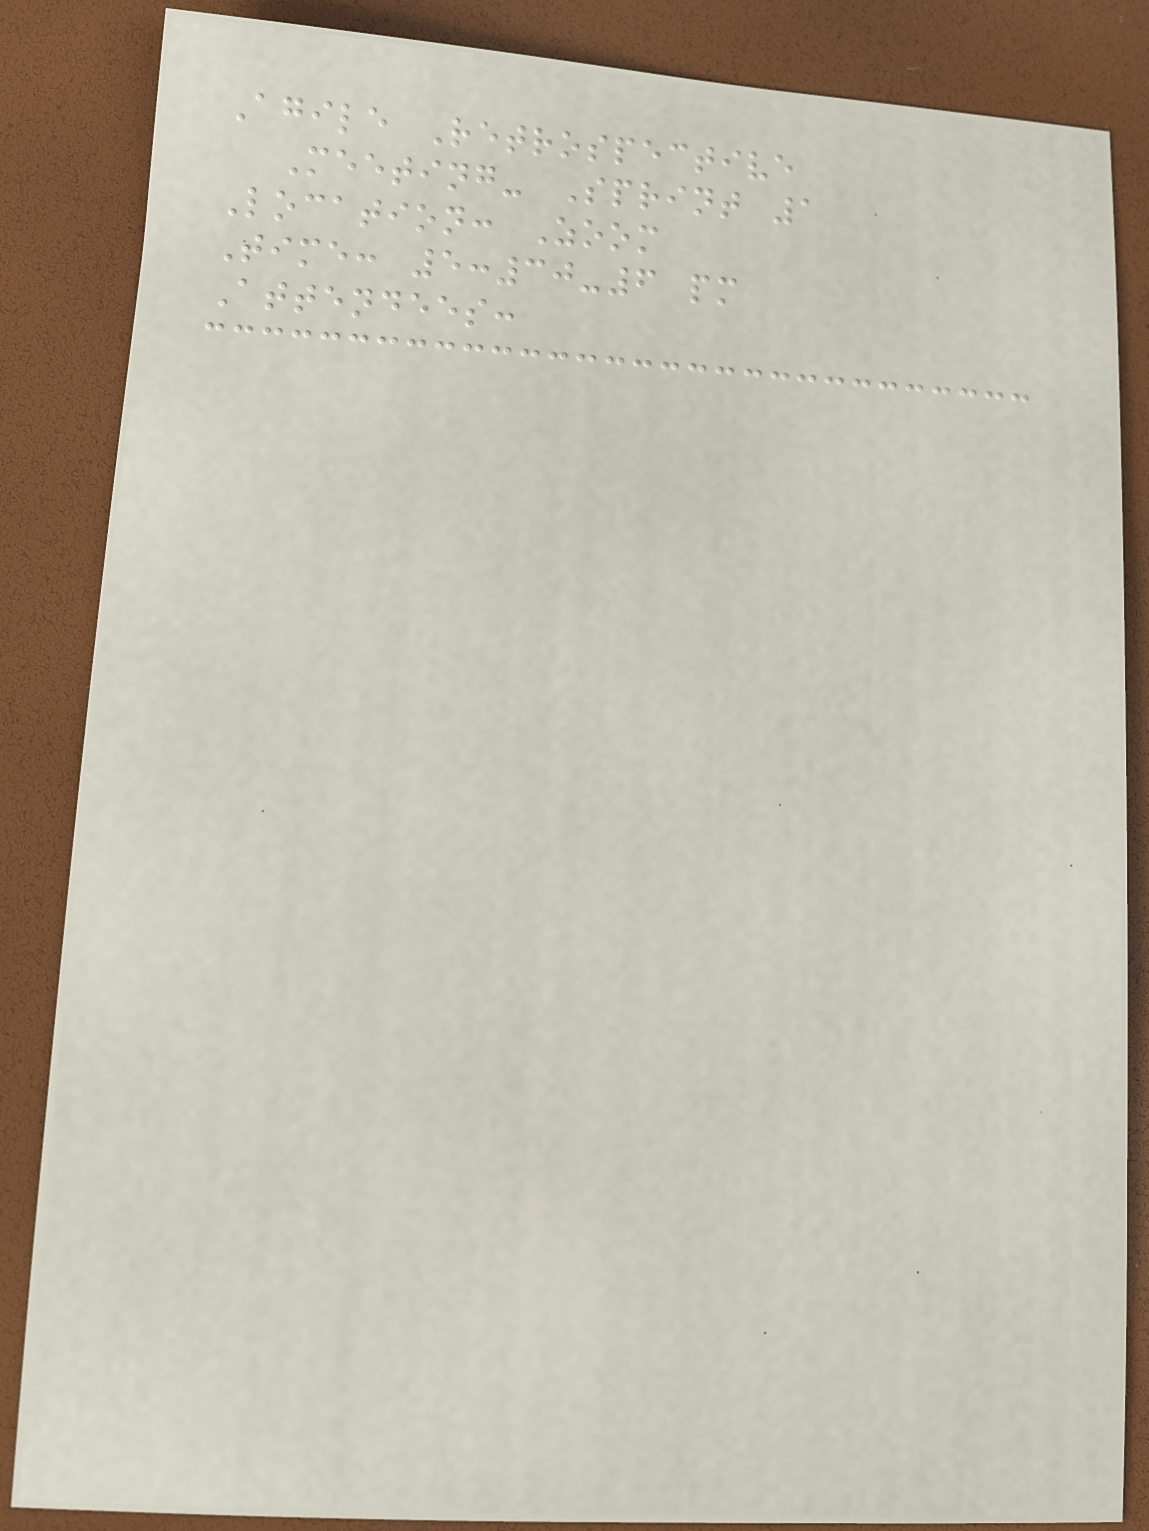Agile Retrospective
Meeting- Sprint 1
Location: Zoom
Time: 5:30-6 pm
Attendees:
